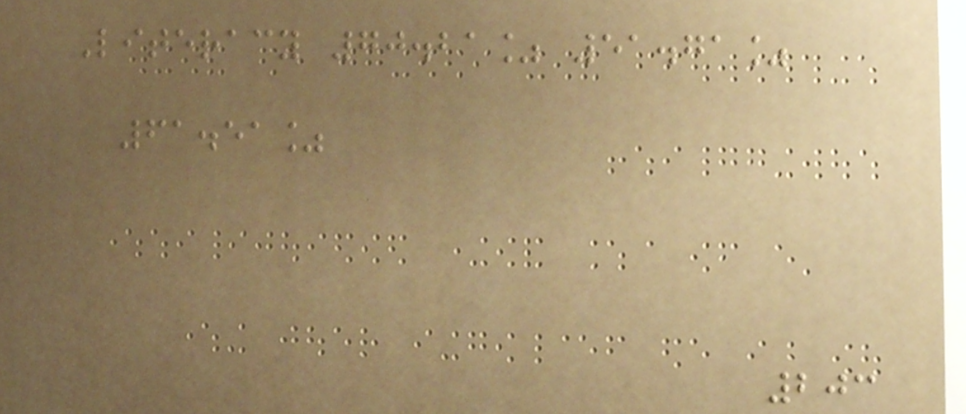Literacy 70.21% 51.71%
61.51%
203
